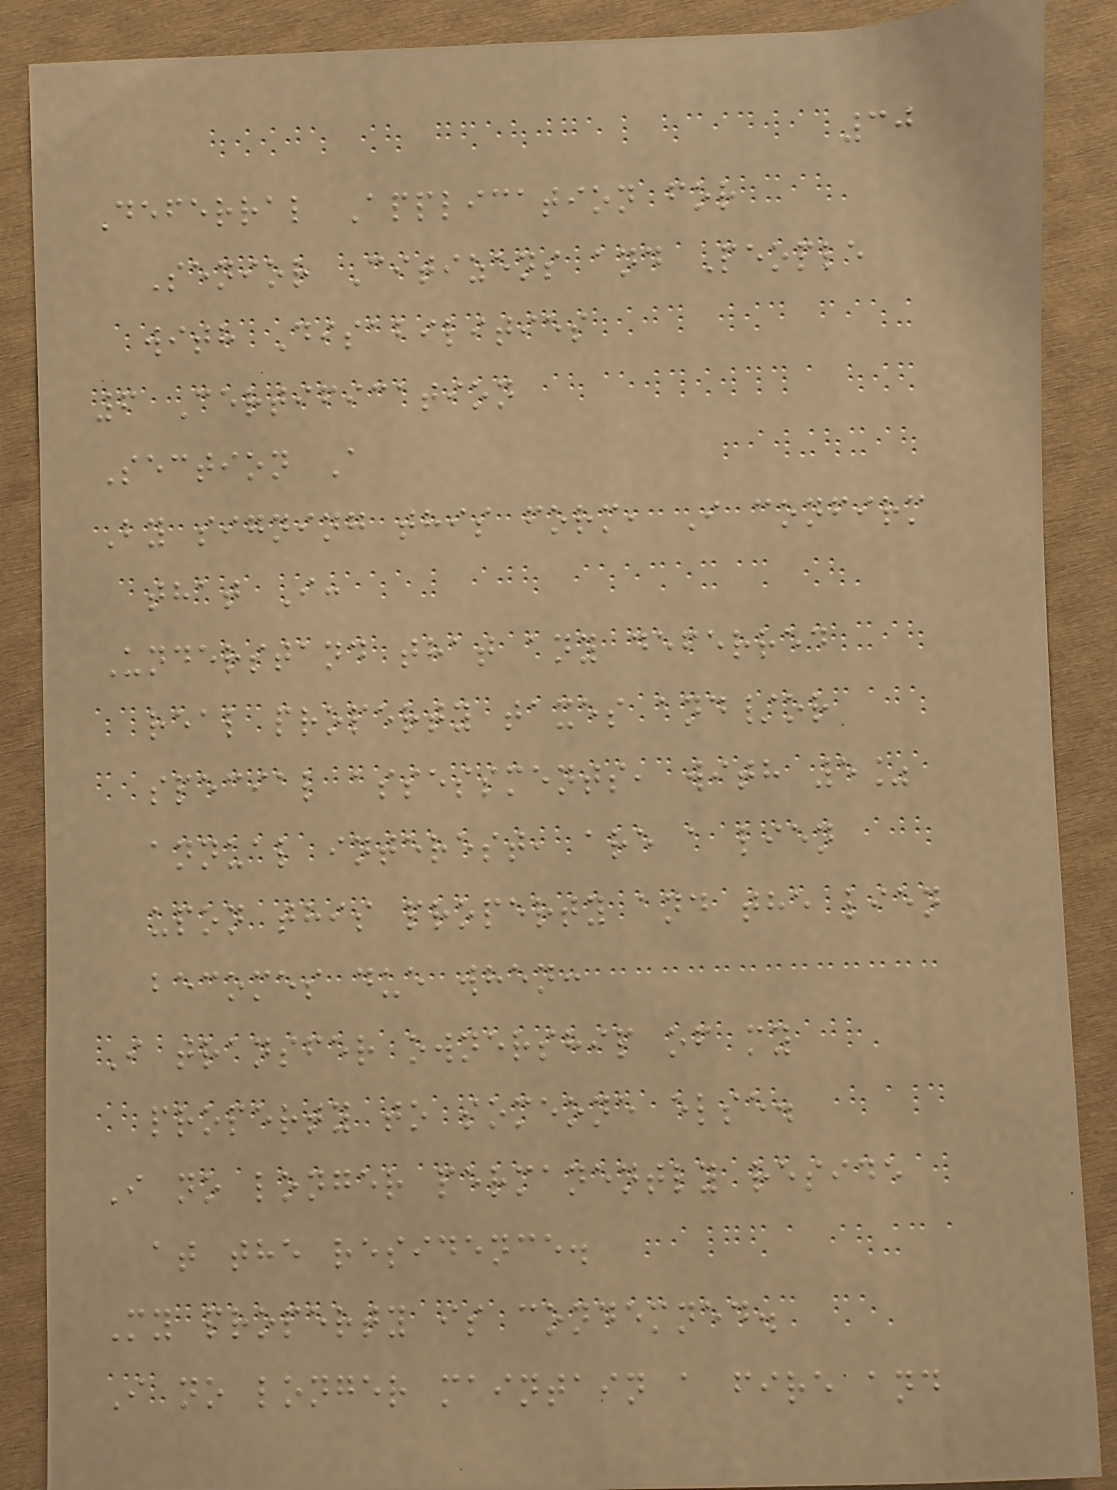30
Deferral Application for
Senior Citizens and People
with Disabilities
6 Certification
Section A
By signing this form, I confirm
that I:
Understand that any deferred
real property taxes and/or
special assessments, with 5%
annual interest, are a lien
upon this property and the lien
becomes due when:
I transfer ownership of my
property to someone else.
I no longer permanently reside
at the residence.
My property is condemned.
I no longer maintain a fire and
